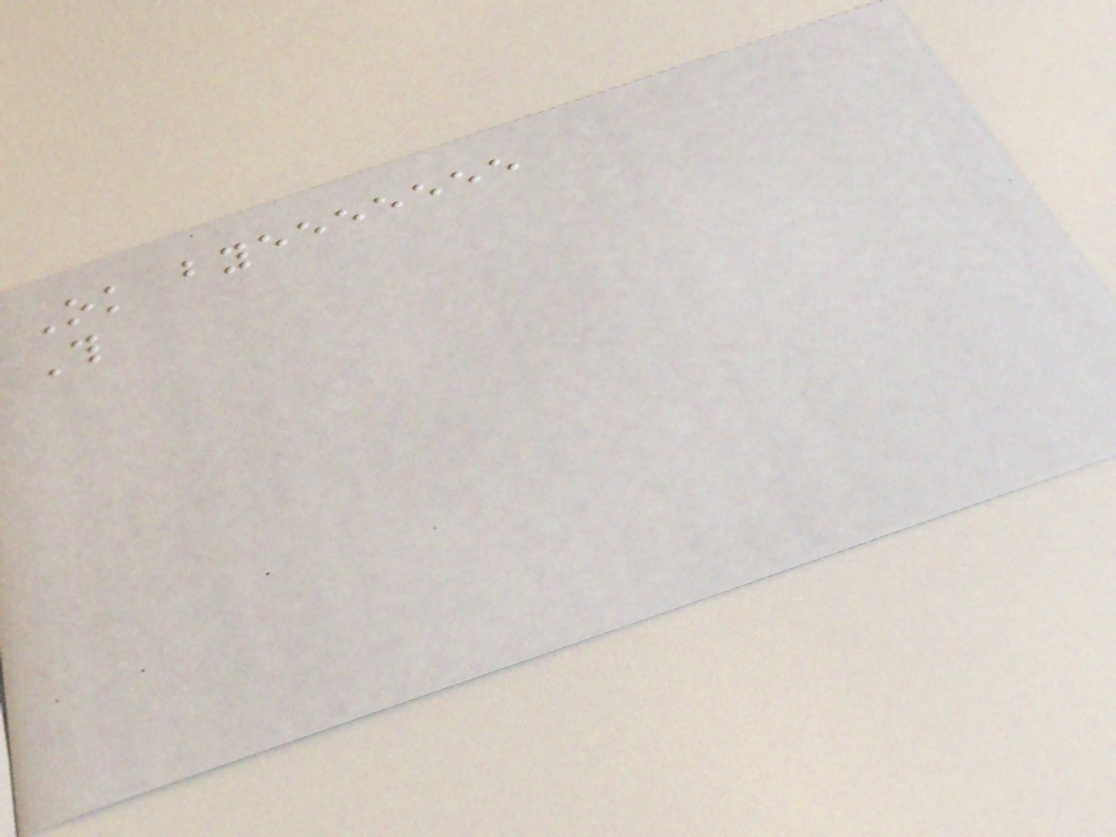Ok byeeeeeee
This
